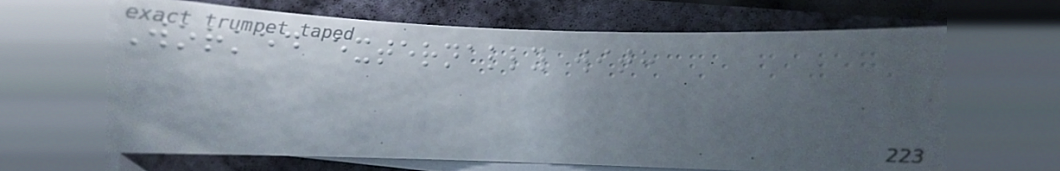Worked externally with
